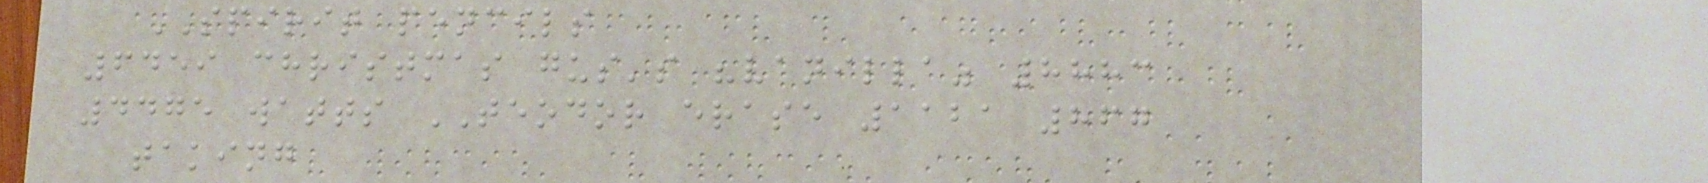SPIRIT pencils
6459 christmas gus's "vanilla" 8883
4475 watts TEODOR erase 1121 867
taking
